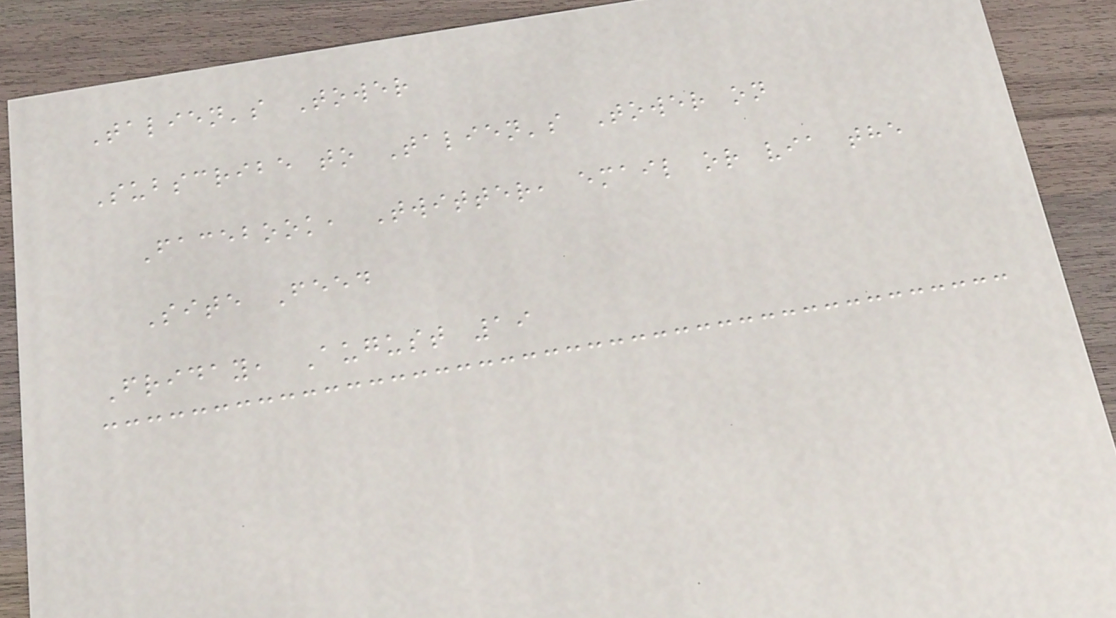Talien's Tower
Subscribe to Talien's Tower on
Facebook, Twitter, email or via the
Site Feed
Friday, August 19
